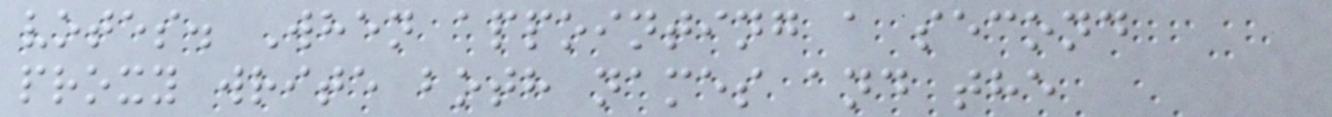votes. When appointing a second
proxy write both names and the
